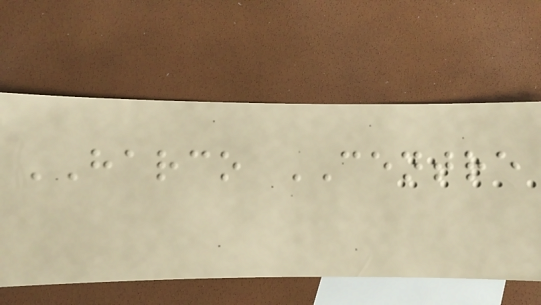HARCO CENTRE
